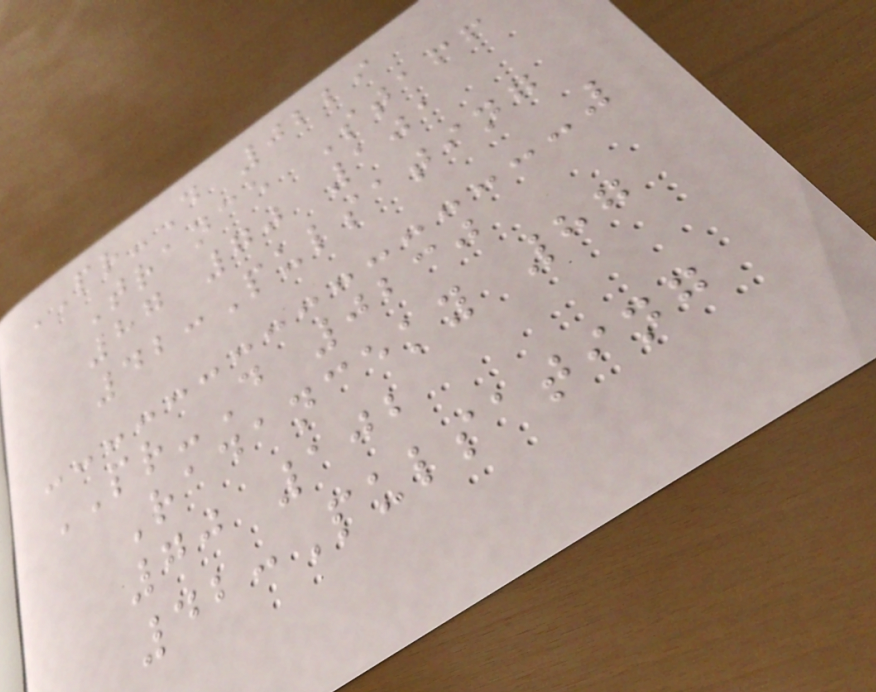PR-D 0229
Trance Staff
87 70 101
42:Pulsating
PR-D 0230
Radanceky 87
70 102
42:Pulsating
